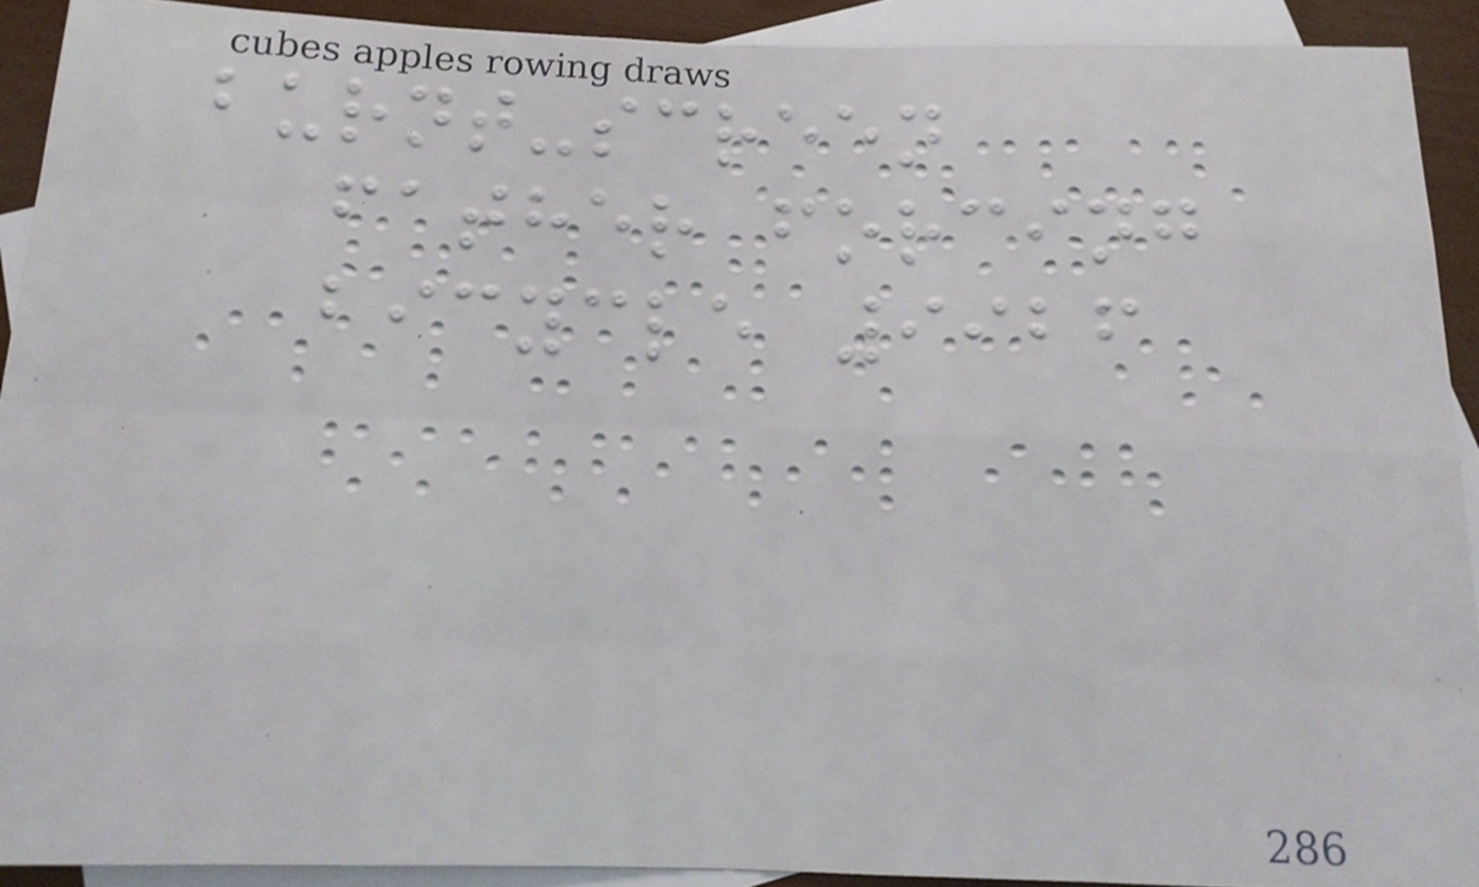burnt-screen
father forcing
bicycle 9926
